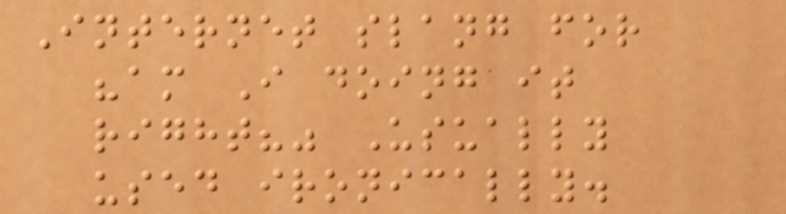Internet slang for
"am I doing it
right?" Usually
used ironically.
